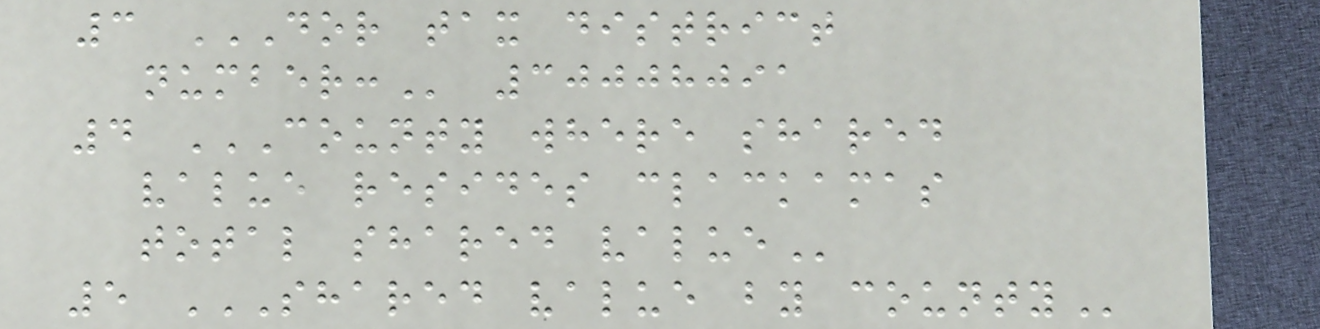3 DOR TAX DISTRICT
NUMBER: 30008091
4 COUNTY WHERE SHARED
VALUE RESIDES CLACKAMAS
TOTAL SHARED VALUE
5 SHARED VALUE BY COUNTY
